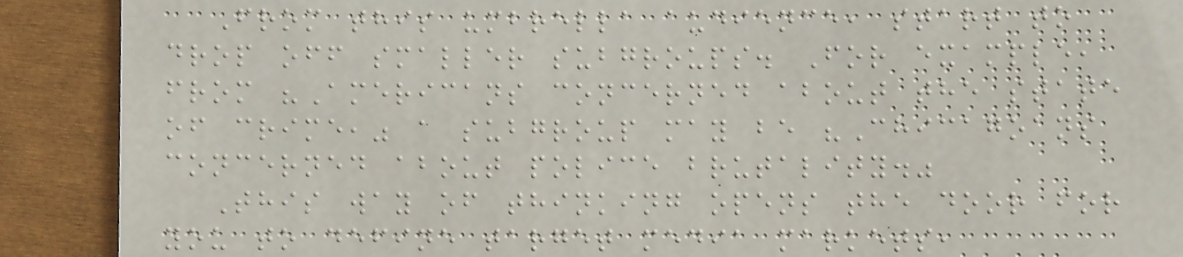From this umbrella audience, start to
drop off smaller subgroups. For example,
from "Americans concerned about the state
of crime," a subgroup may be "Chicagoans
concerned about police brutality."
This way of thinking opens the door for
you to define target media markets,
